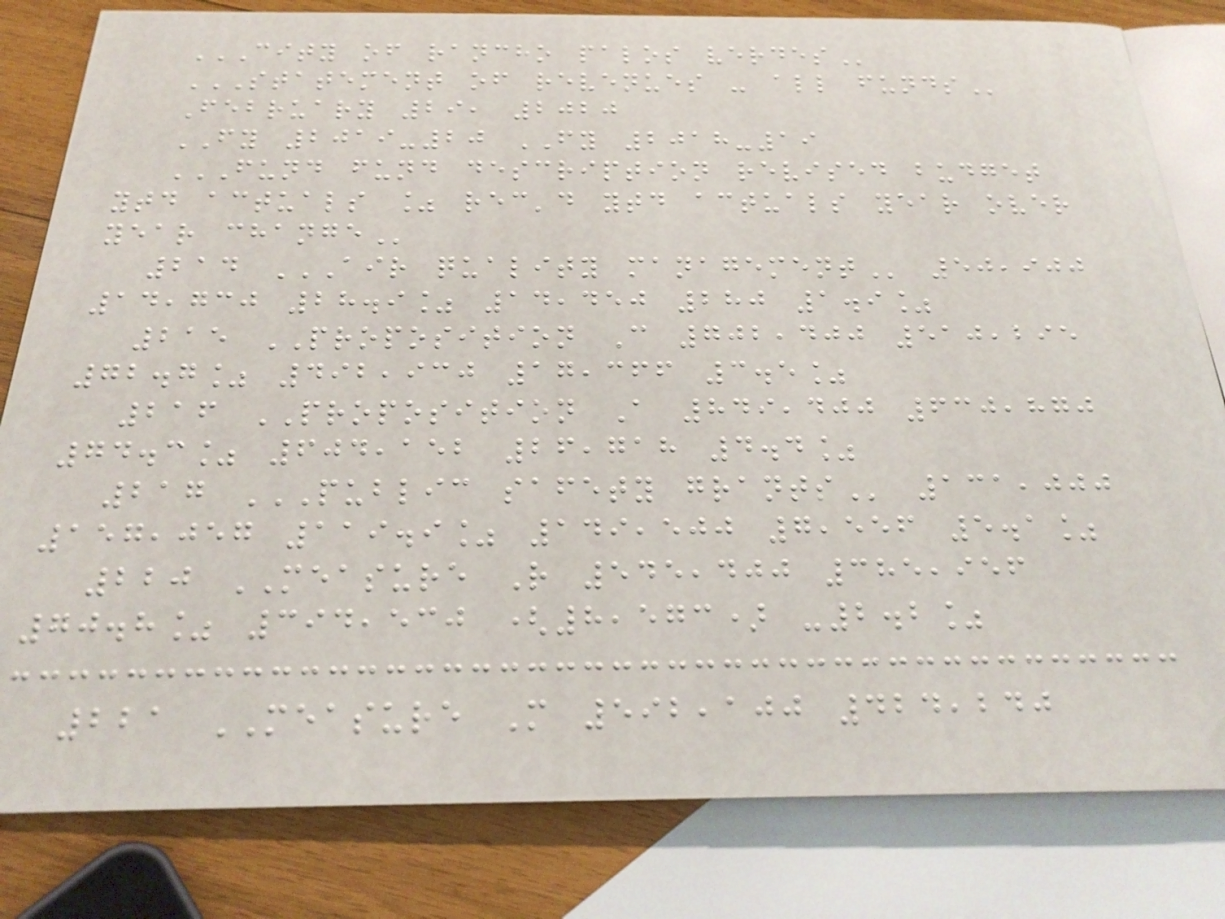CITY OF RANCHO PALOS VERDES
STATEMENT OF REVENUES - ALL FUNDS
February 29, 2020
FY 2019-20 FY 2018-19
FUND FUND DESCRIPTION REVISED BUDGET
YTD ACTUALS % REC'D YTD ACTUALS YEAR OVER
YEAR CHANGE
214 AIR QUALITY MANAGEMENT 50,900
14,730 28.9% 14,450 280 1.9%
215 PROPOSITION C 702,400 510,295
72.7% 492,930 17,366 3.5%
216 PROPOSITION A 849,400 630,870
74.3% 604,152 26,718 4.4%
217 PUBLIC SAFETY GRANTS 131,000
157,057 119.9% 149,500 7,556 5.1%
220 MEASURE R 545,400 385,956
70.8% 394,530 (8,573) -2.2%
221 MEASURE M 592,100 424,240
